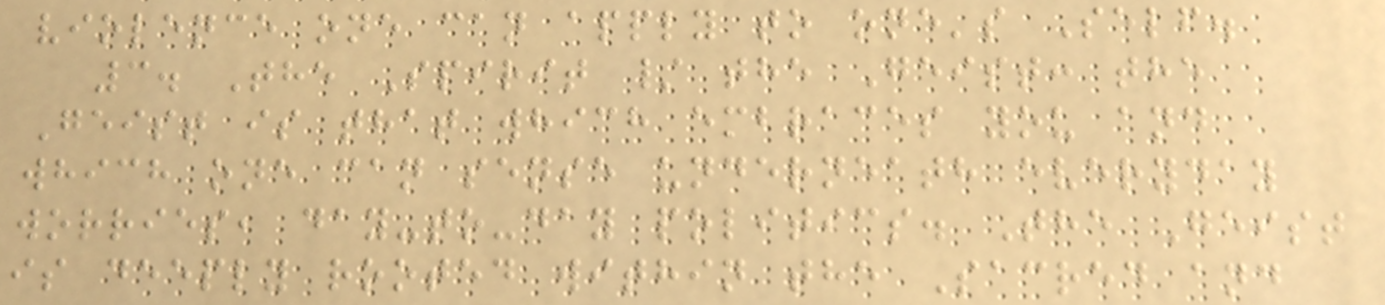violence one can apply to one's Self.
3. The Spirit / the Geist: the
Geist is that which embraces you and
which one can sense underneath everyday
worries, day-to-day politics. The Geist
is deeply rooted within the Sacred and
